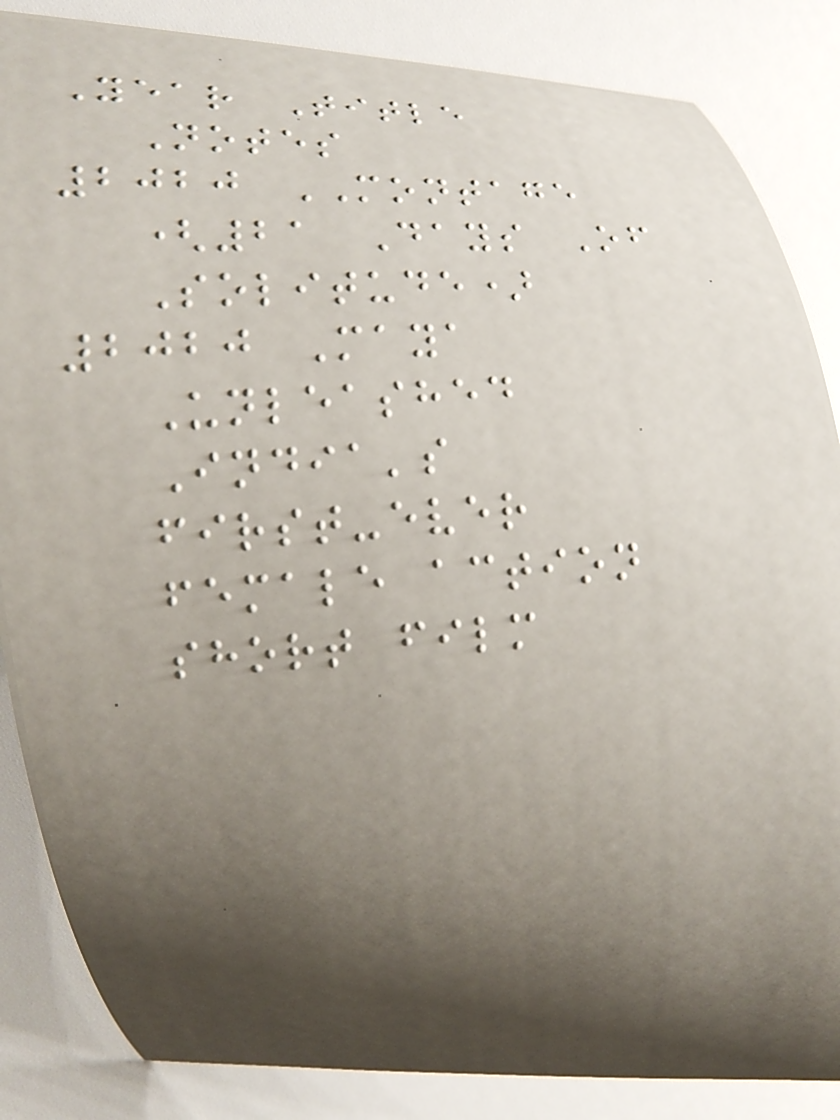Year Title
Notes
2020 MONTAGE
(21 Days Of
Solitude)
2020 Maya
Unleashed
India's
first-ever
female action
short film
